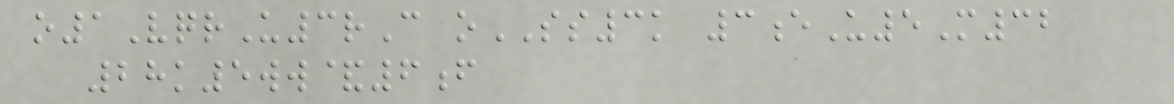o1VqrU3rC oSS3k 3eU5M32
28k5ww&6f
